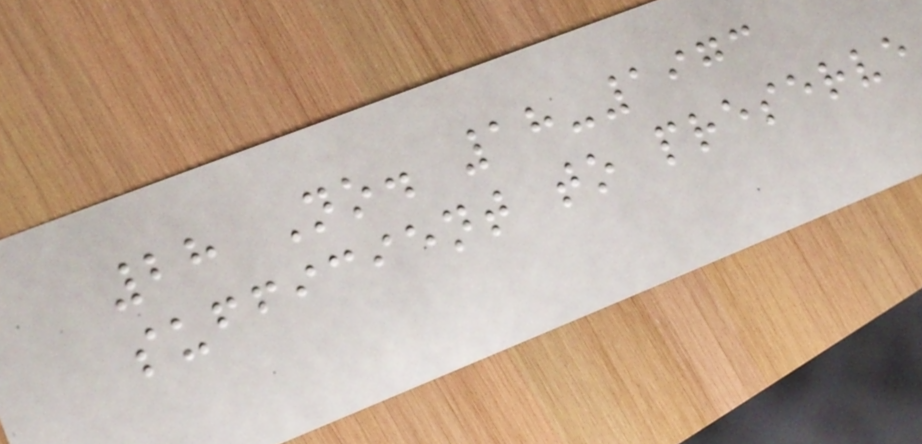28 No. 18-1973
sufficient to preserve
